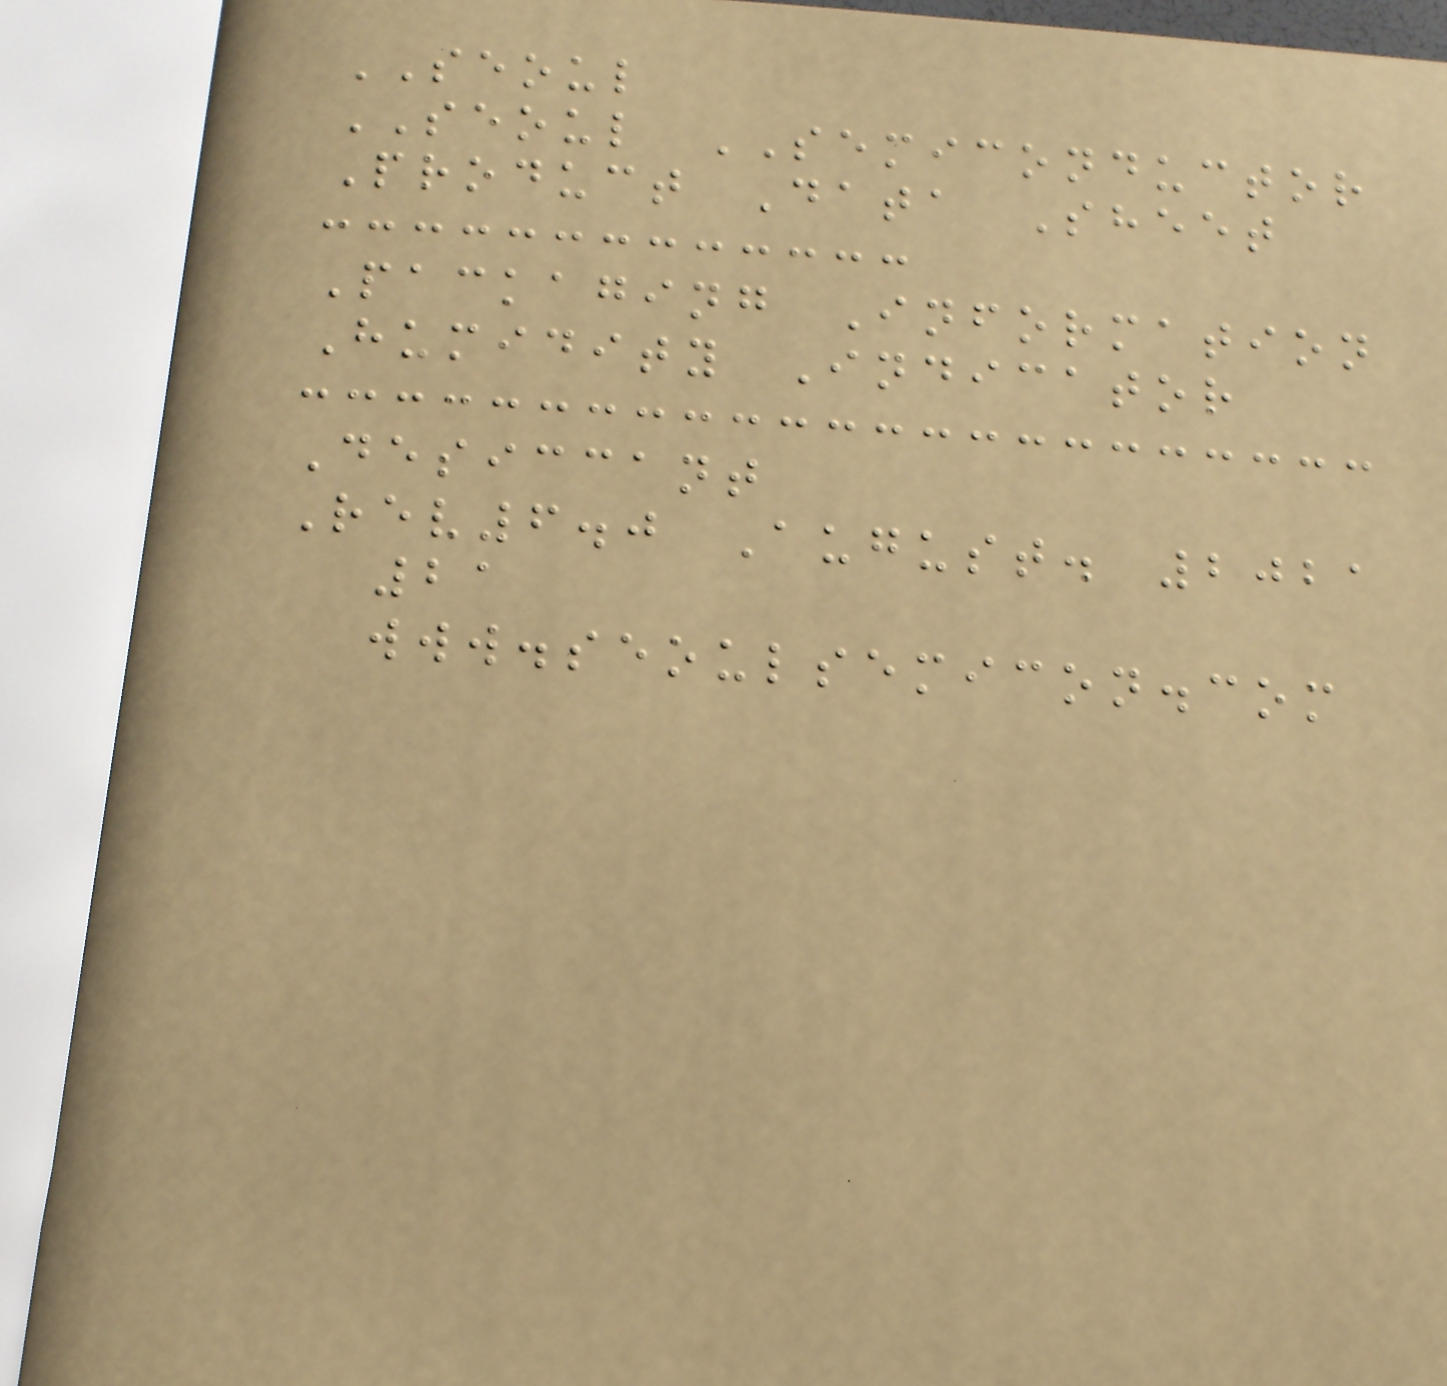SEOUL
SEOUL SEMICONDUCTOR
Product Data Sheet
Packaging Information
Humidity Indicator
Desiccant
Rev6.0 August. 2021
21
www.seoulsemicon.com
